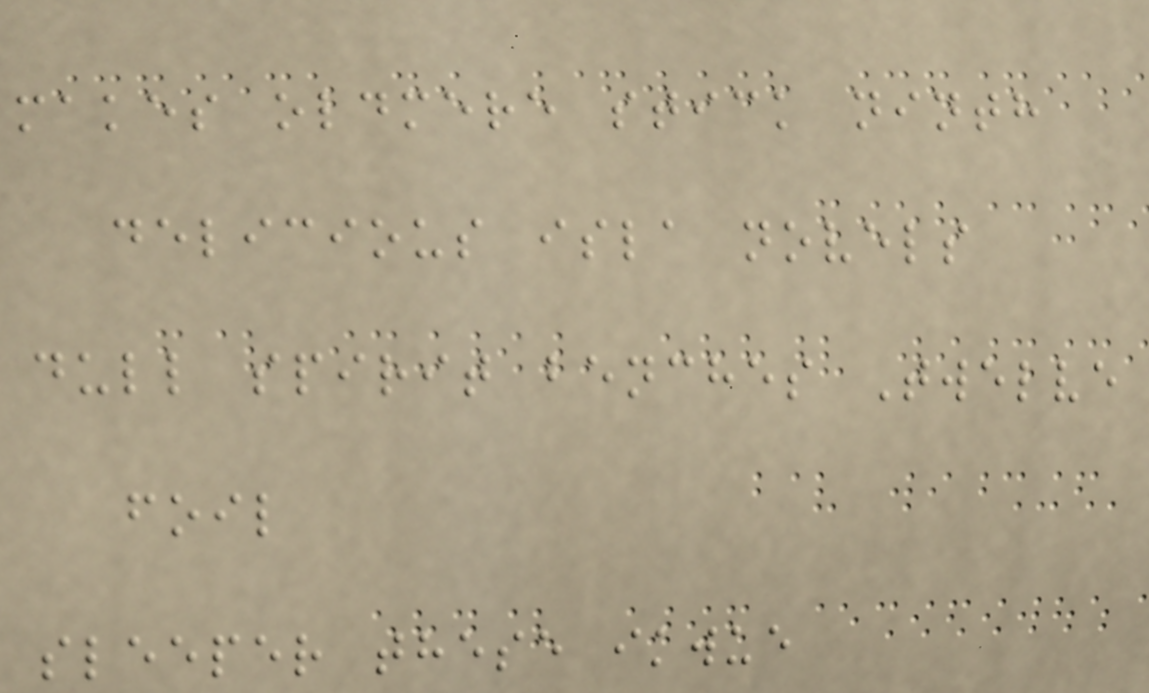makes oldmere stick ninth
delicious isla novels
dull spirit benches Twelve
foil
sleeper these ikwue
